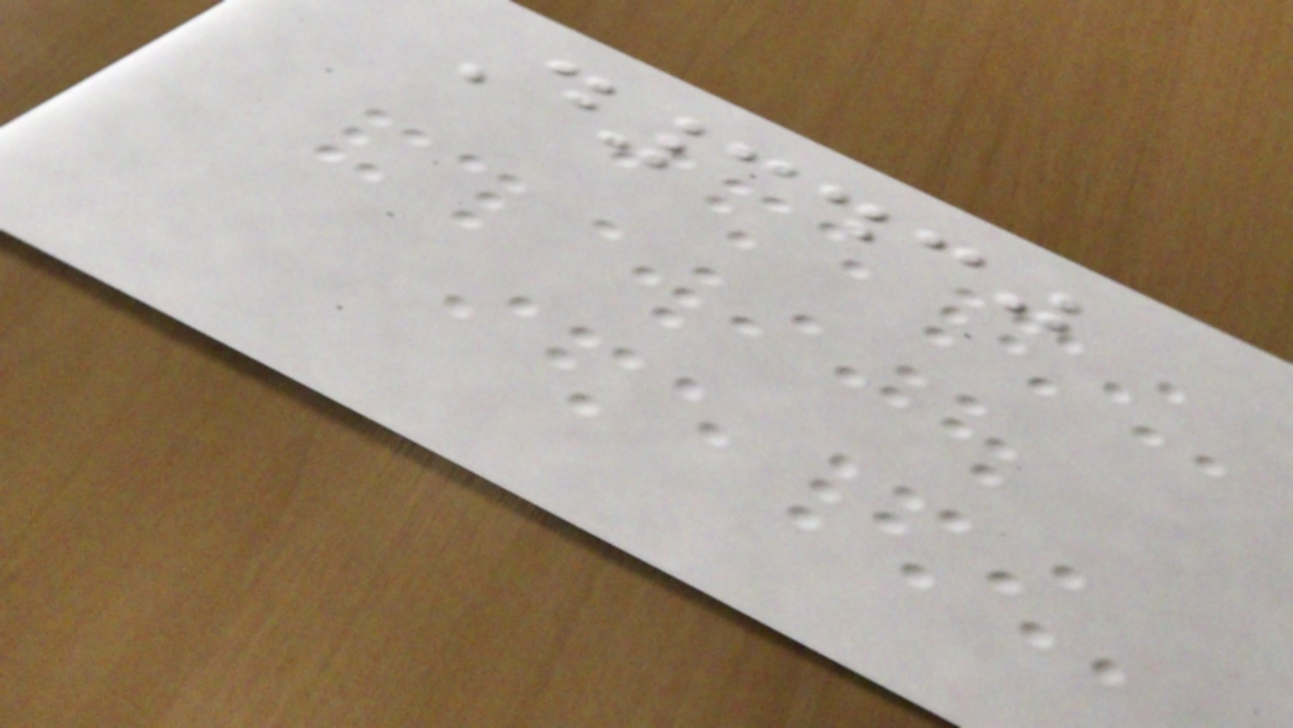D3430
